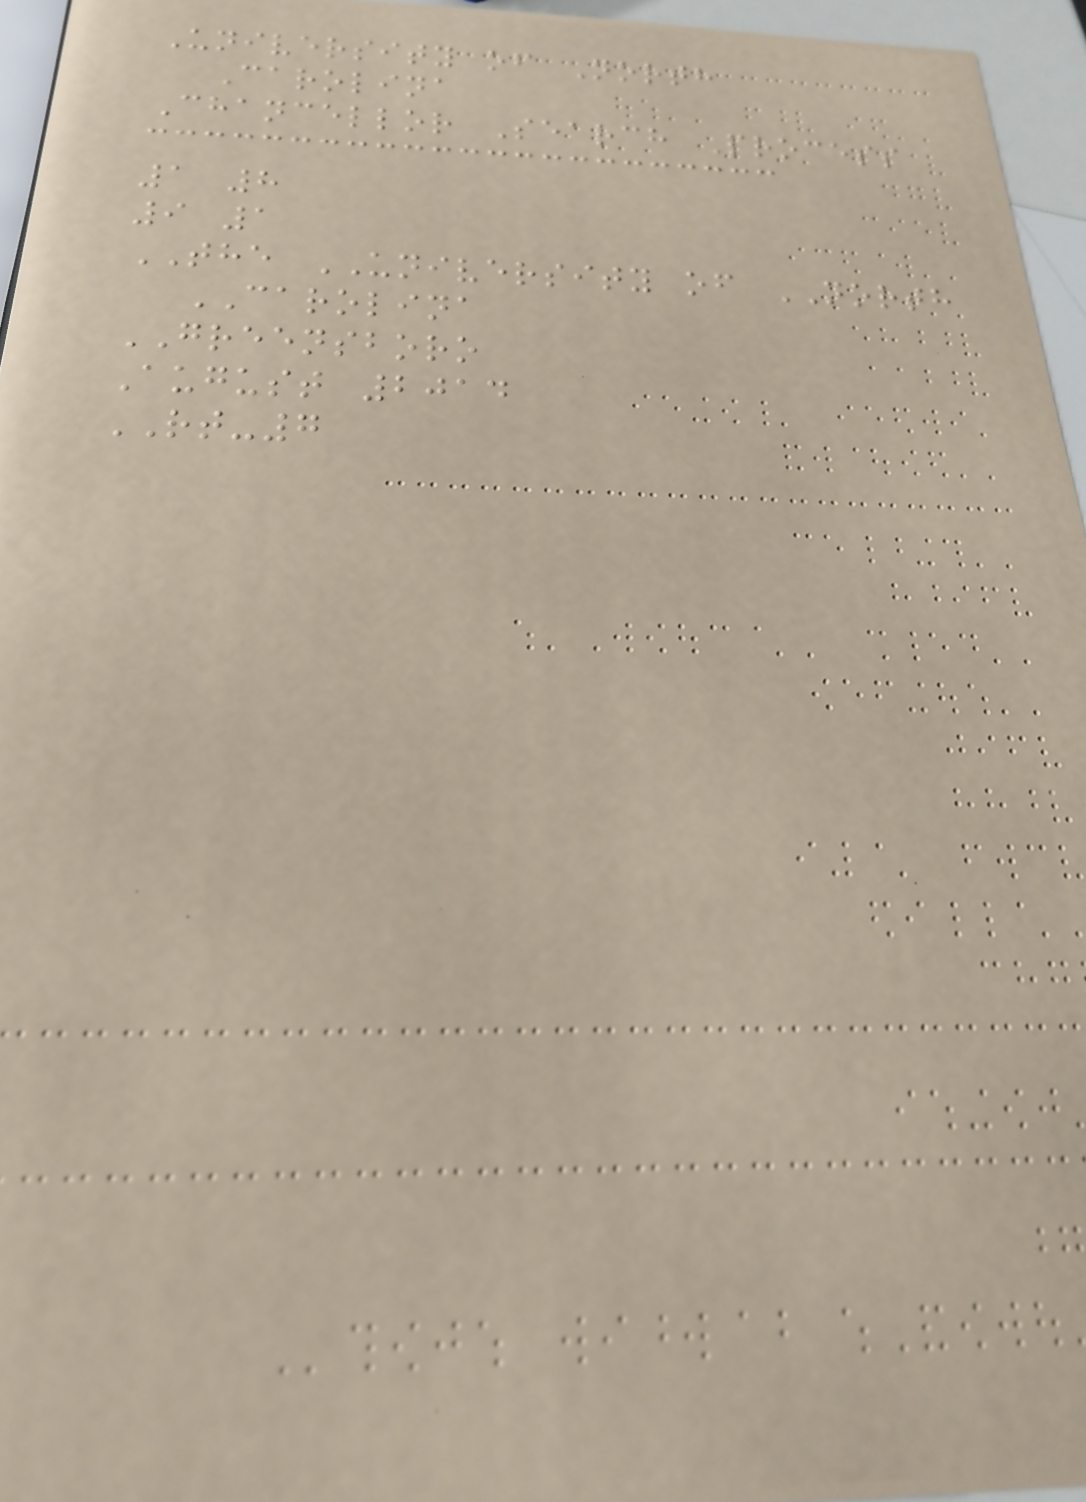University of North
Carolina
Chancellor Search Process
1 8
9 1
THE UNIVERSITY of NORTH
CAROLINA
GREENSBORO
August 2014
RT-7
